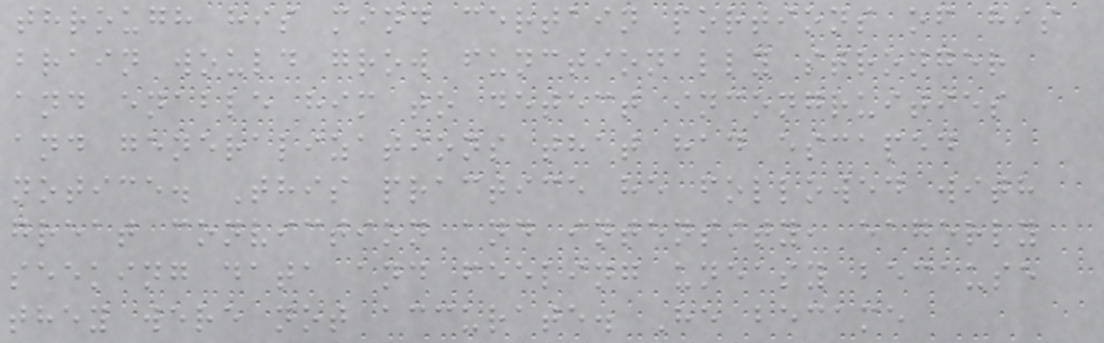through his mind certain portions of his
brain would grow functionally stronger
and enable him to detect incongruities
and generalizations that had escaped
notice. This practice he followed with
great conviction and intensity, eagerly
seeking data and feeling uneasy because
they were not accurate. He became
